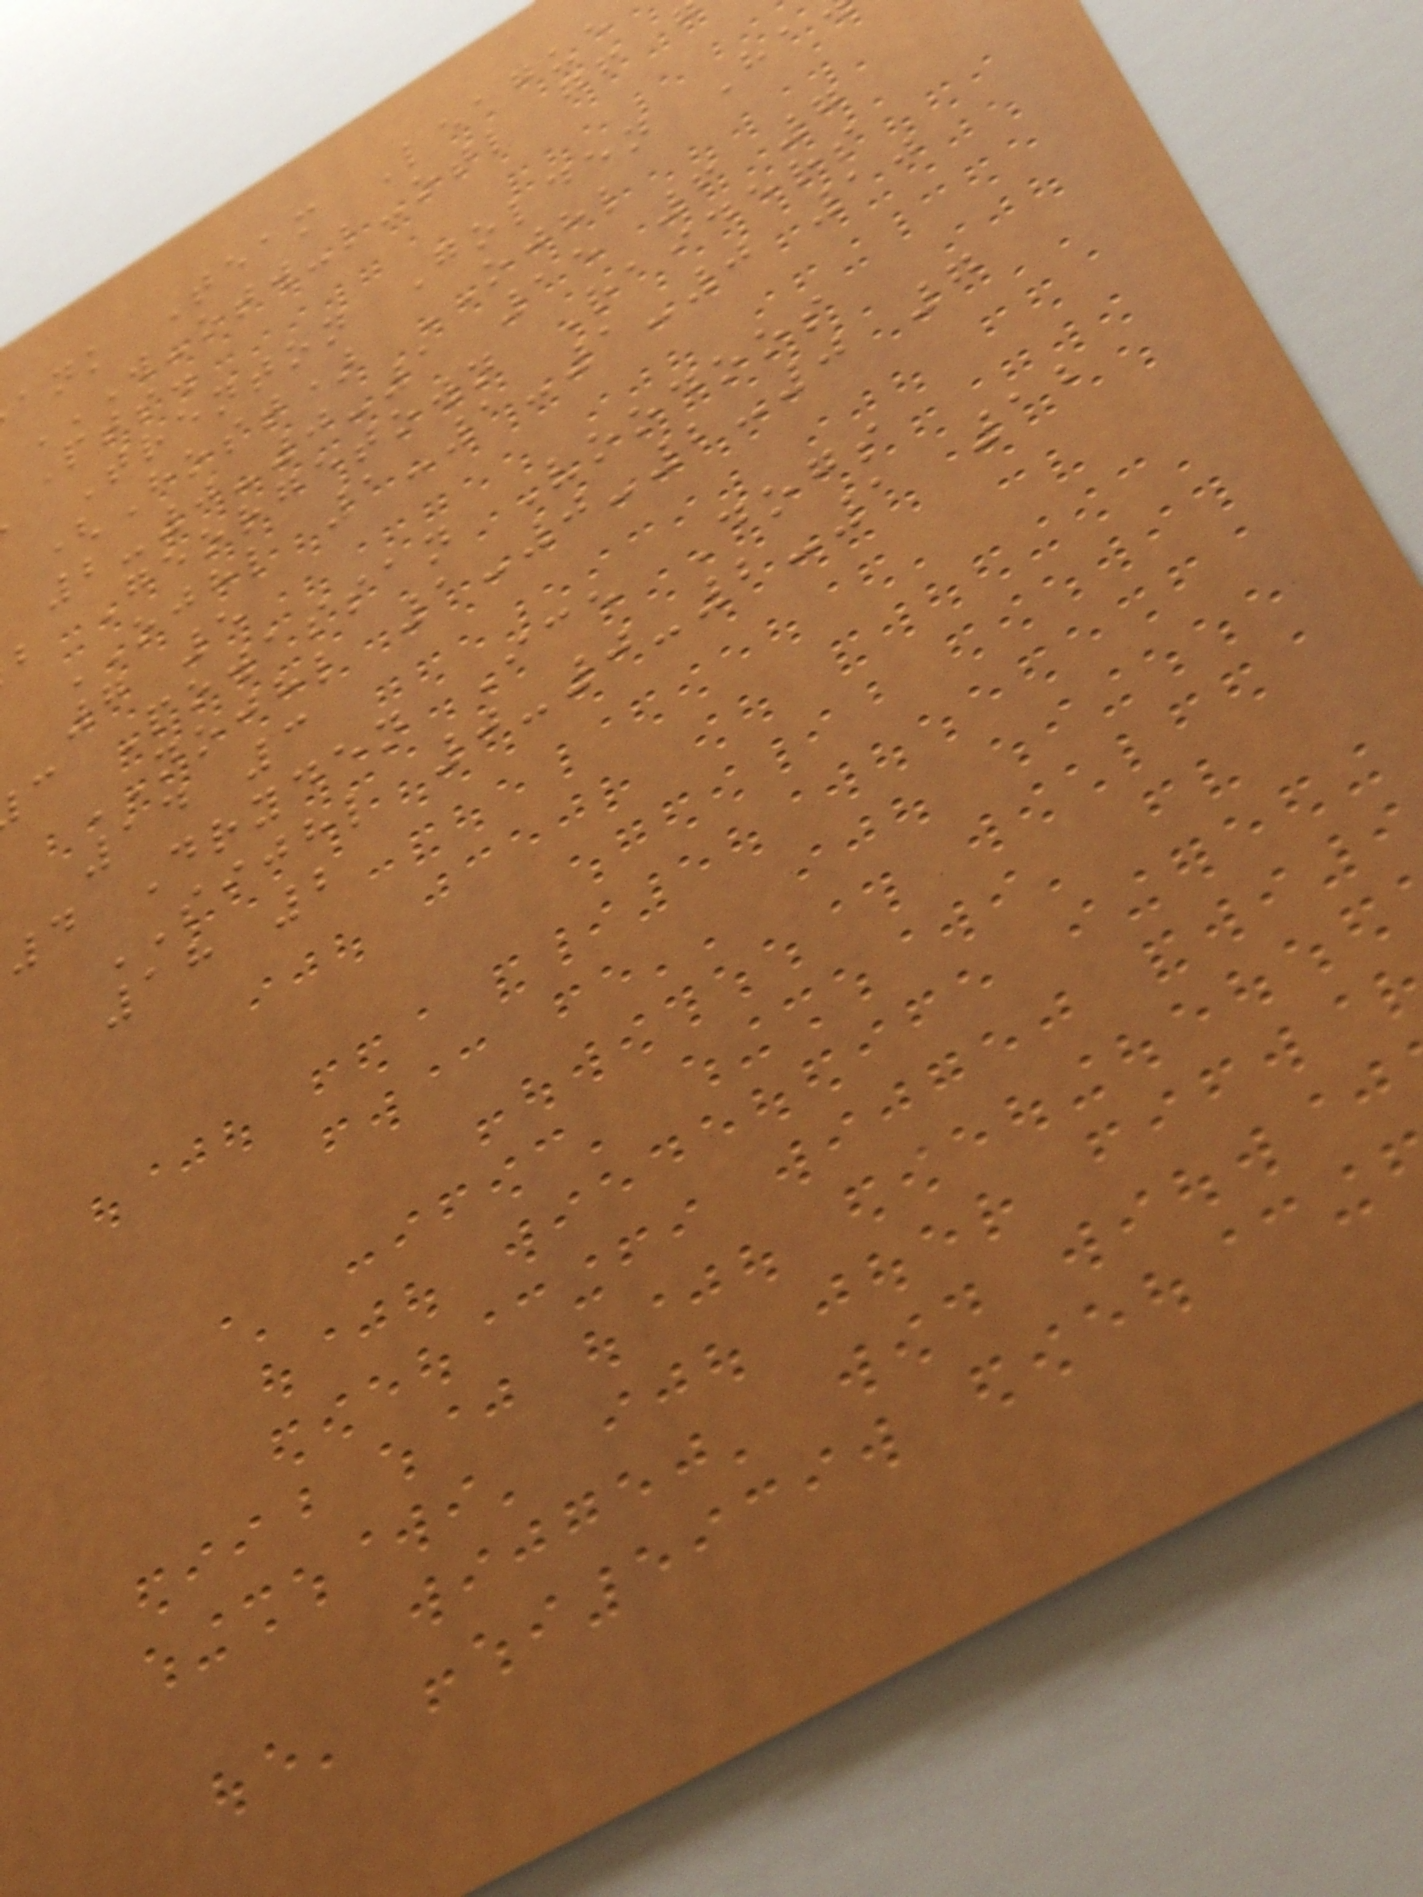ank Team League
Pts.
Trenton Golden Ha
(Host) OJHL
2-0-0-1 15 6 7
b Georgetown Raiders
OJHL 1-1-1-0 10
7 5
c Powassan Voodoos
NOJHL 1-0-2-0 7
14 3
4 Dryden Ice Dogs
SIJHL 0-0-2-1 12
18 2
